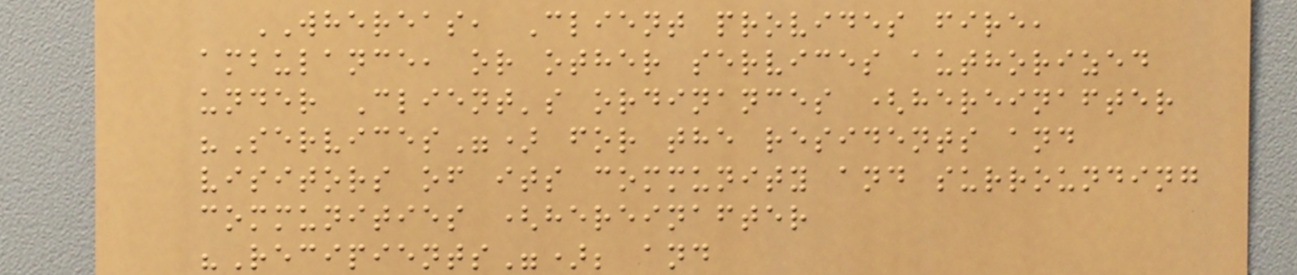WHEREAS, Client provides fire,
ambulance, or other services authorized
under Client's ordinances (hereinafter
"Services") for the residents and
visitors of its community and surrounding
communities (hereinafter
"Recipients"); and
